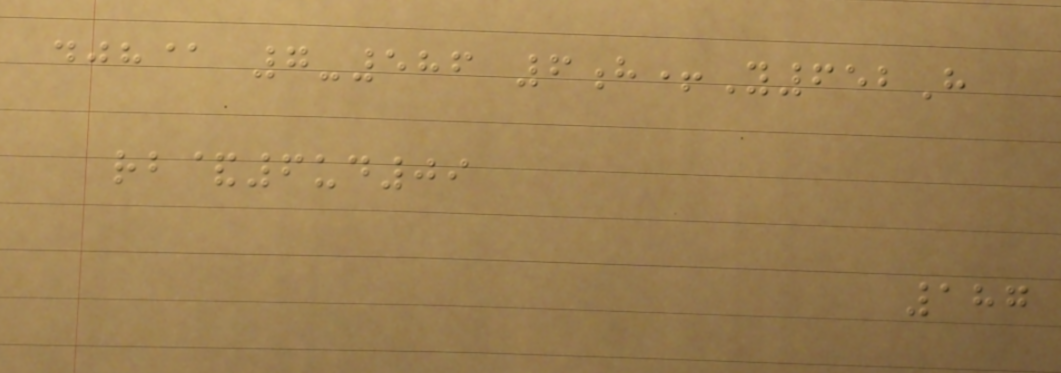djh@ 7-586 6h+Y652H
rb&6ud09
187
